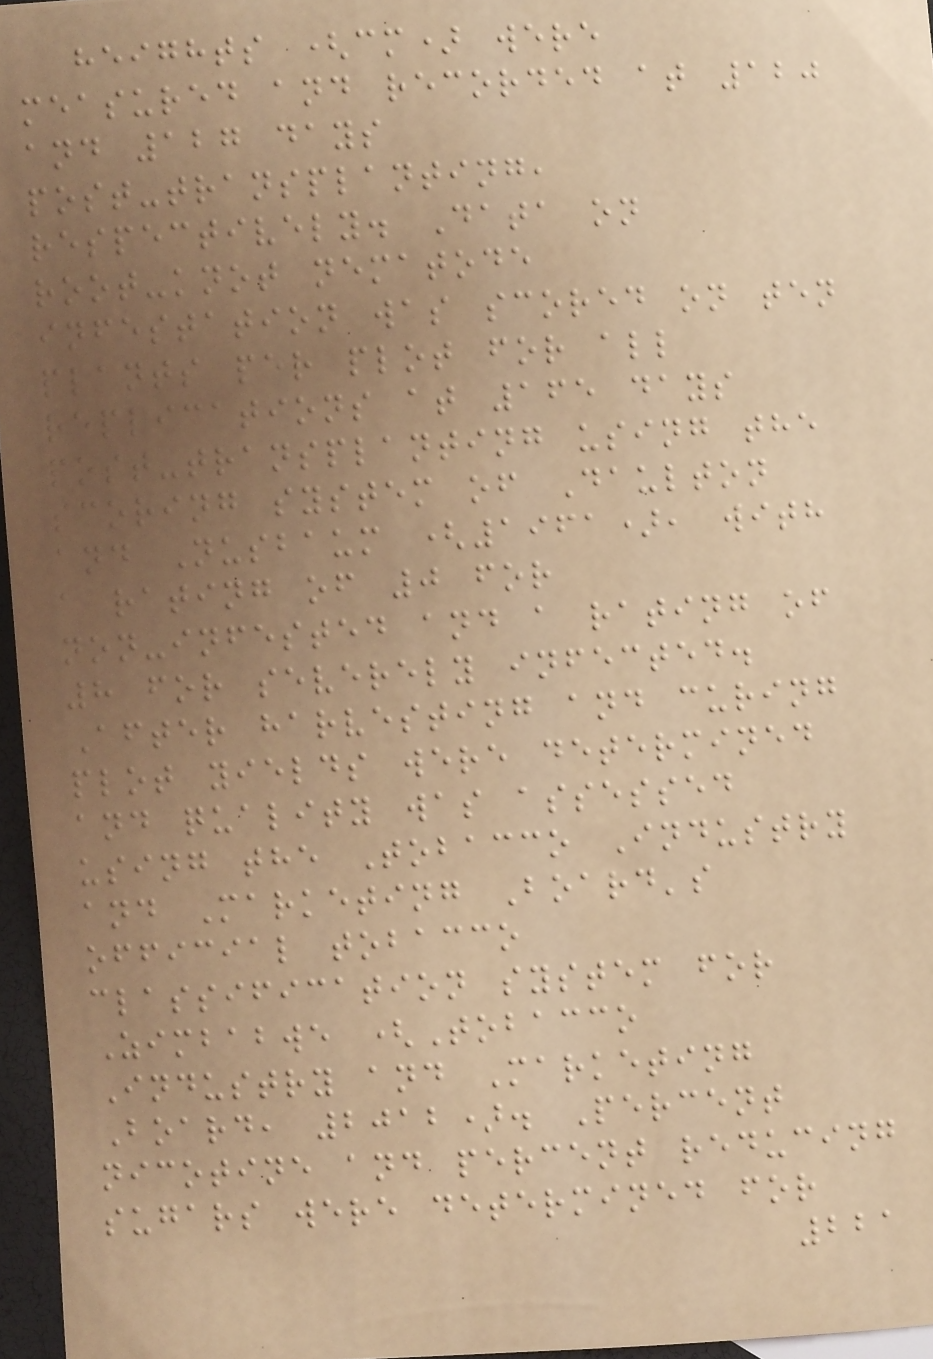heights (cm) were
measured and recorded at 120
and 127 days
post-transplanting,
respectively. Data on
root-knot nematode
infestation was scored on ten
plants per plot for all
replications at 165 days
post-transplanting using the
scoring system of Daulton
and Nusbaum (1961), with
a rating of 0 for
non-infested and a rating of
8 for severely infected.
After harvesting and curing
plot yields were determined
and quality was assessed
using the Tobacco Industry
and Marketing Board's
official tobacco
classification system for
Zimbabwe (Tobacco
Industry and Marketing
Board, 2012). Percent
nicotine and percent reducing
sugars were determined for
221
